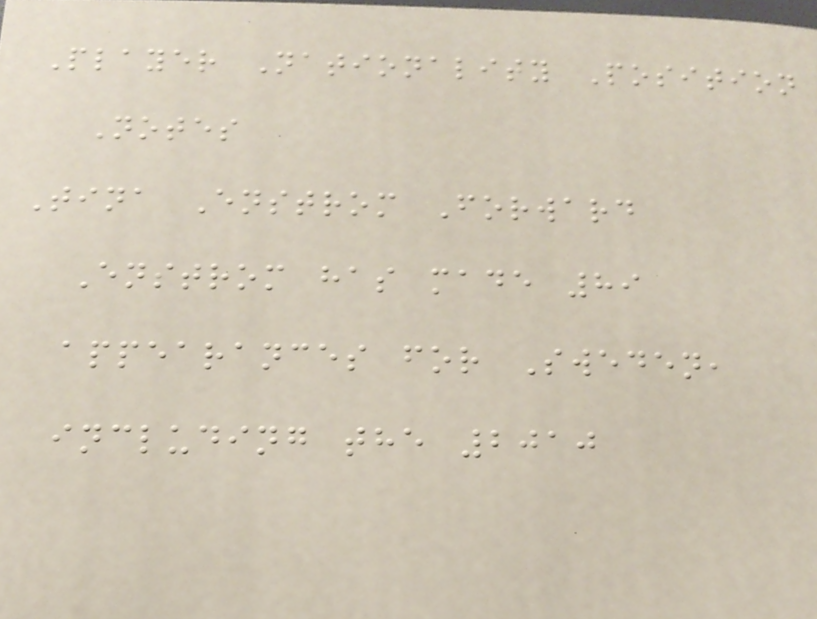Player Nationality Position
Notes
Tina Enstrom Forward
Enstrom has made 89
appearances for Sweden,
including the 2010
